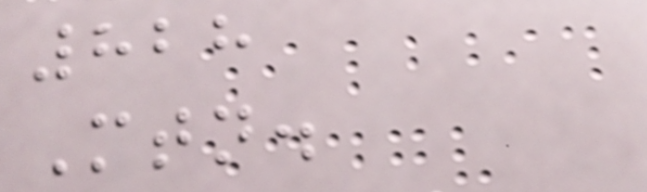828
Mtn.
